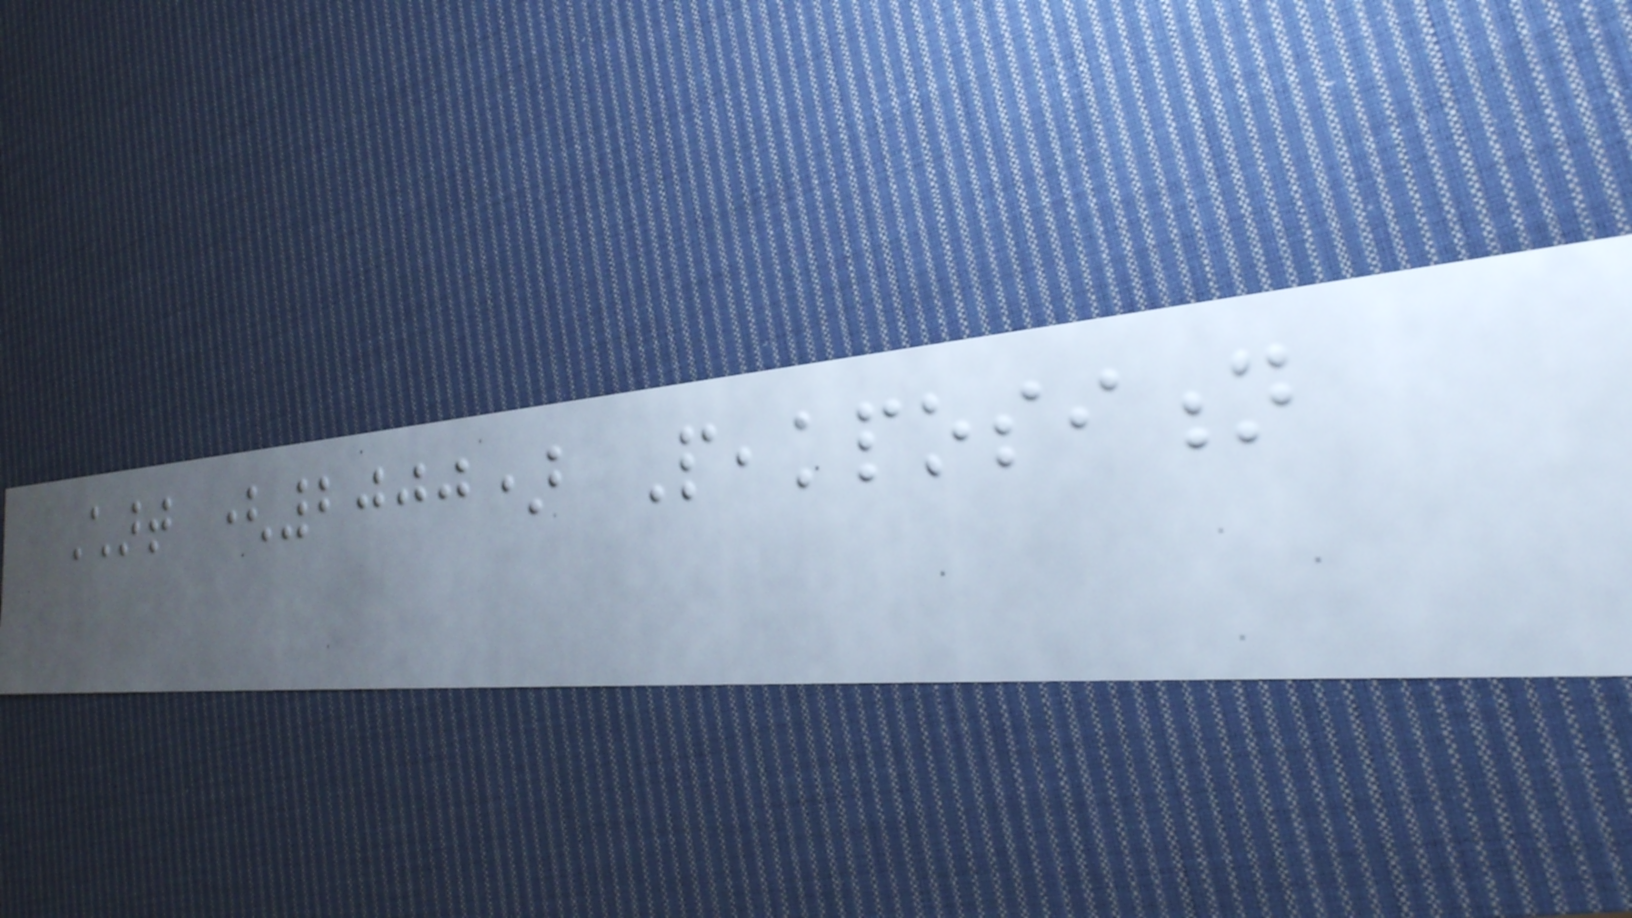Chart (2000) Peakposition
